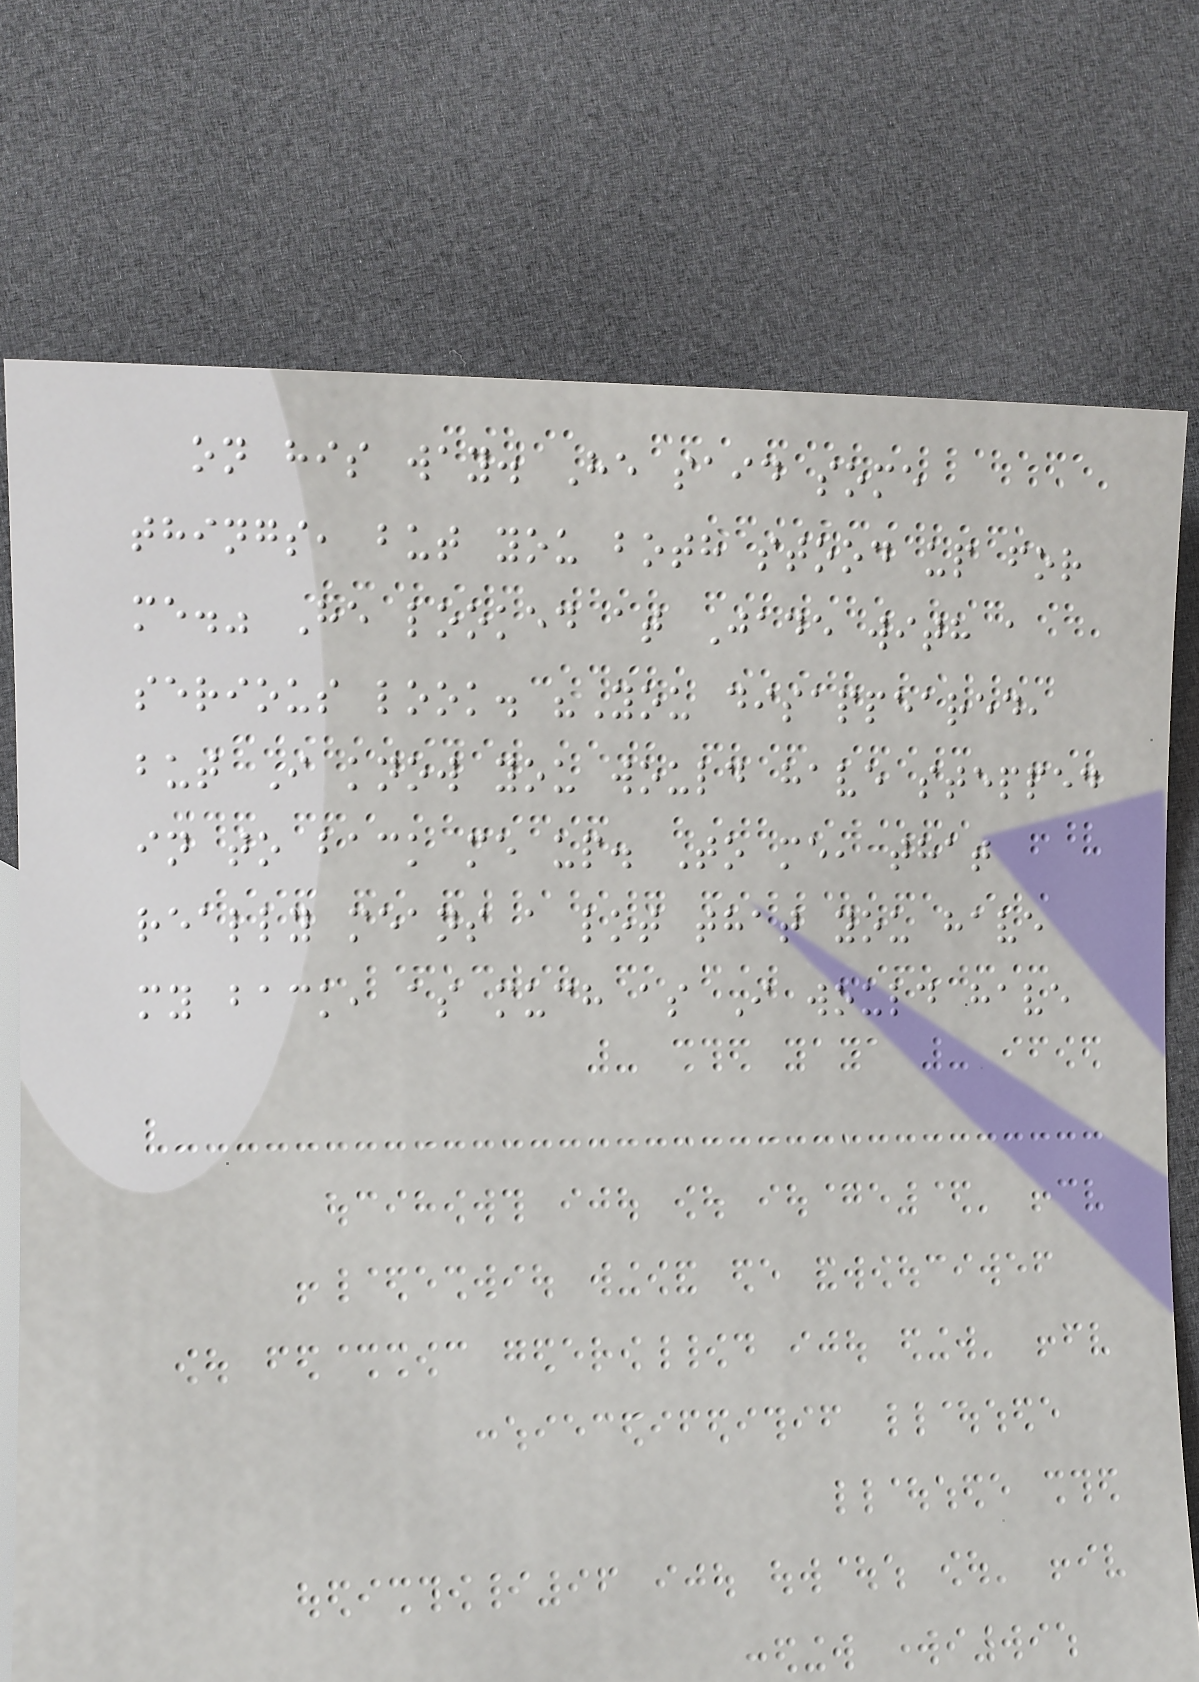on his way. He said some
things, but you both stood up for
me." He looked at Jade with a
serious look. "You disappeared,
but I know you would have stepped
in to back me up. To me, that
really means a lot that you have
my back, as much as I would have
